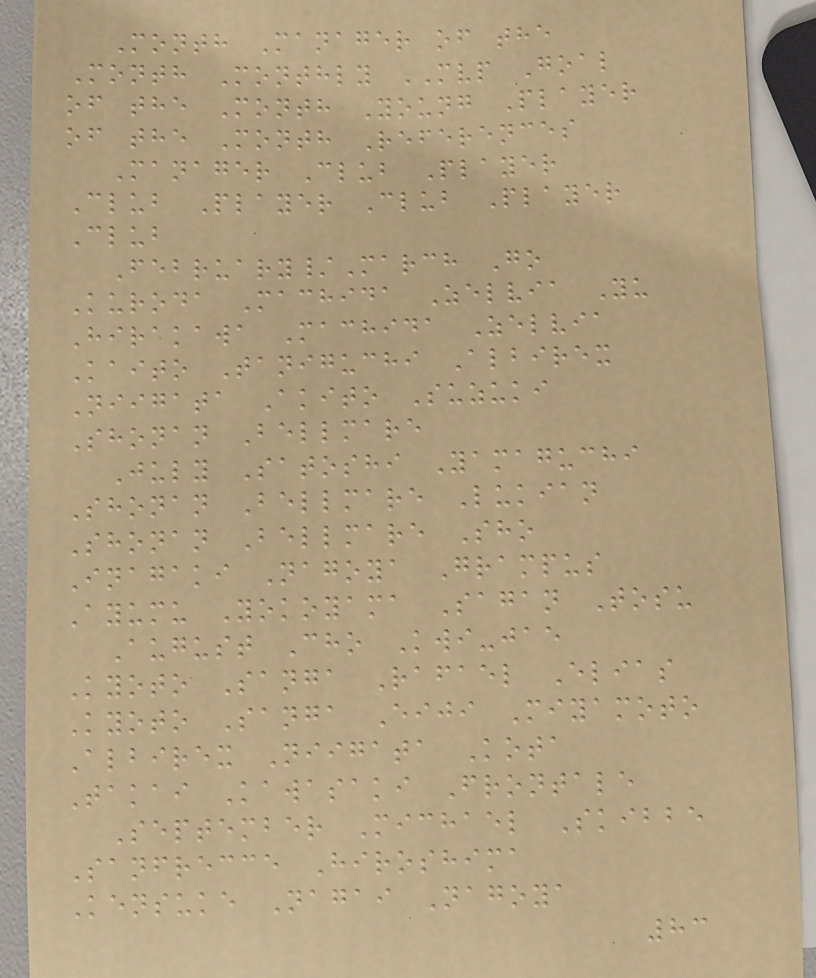Month Manager of the
Month Monthly MVP Goal
of the Month Young Player
of the Month References
Manager Club Player
Club Player Club Player
Club
February/March Go
Kuroda Machida Zelvia Yu
Hirakawa Machida Zelvia
Kaito Taniguchi Albirex
Niigata Akito Suzuki
Shonan Bellmare
July Satoshi Yamaguchi
Shonan Bellmare Lukian
Shonan Bellmare Sho
Inagaki Nagoya Grampus
Ayumu Yokoyama Sagan Tosu
August Cho Kwi-jae
Kyoto Sanga Rafael Elias
Kyoto Sanga Eiji Miyamoto
Albirex Niigata Kota
Takai Kawasaki Frontale
September Michael Skibbe
Sanfrecce Hiroshima
Kensuke Nagai Nagoya
83
